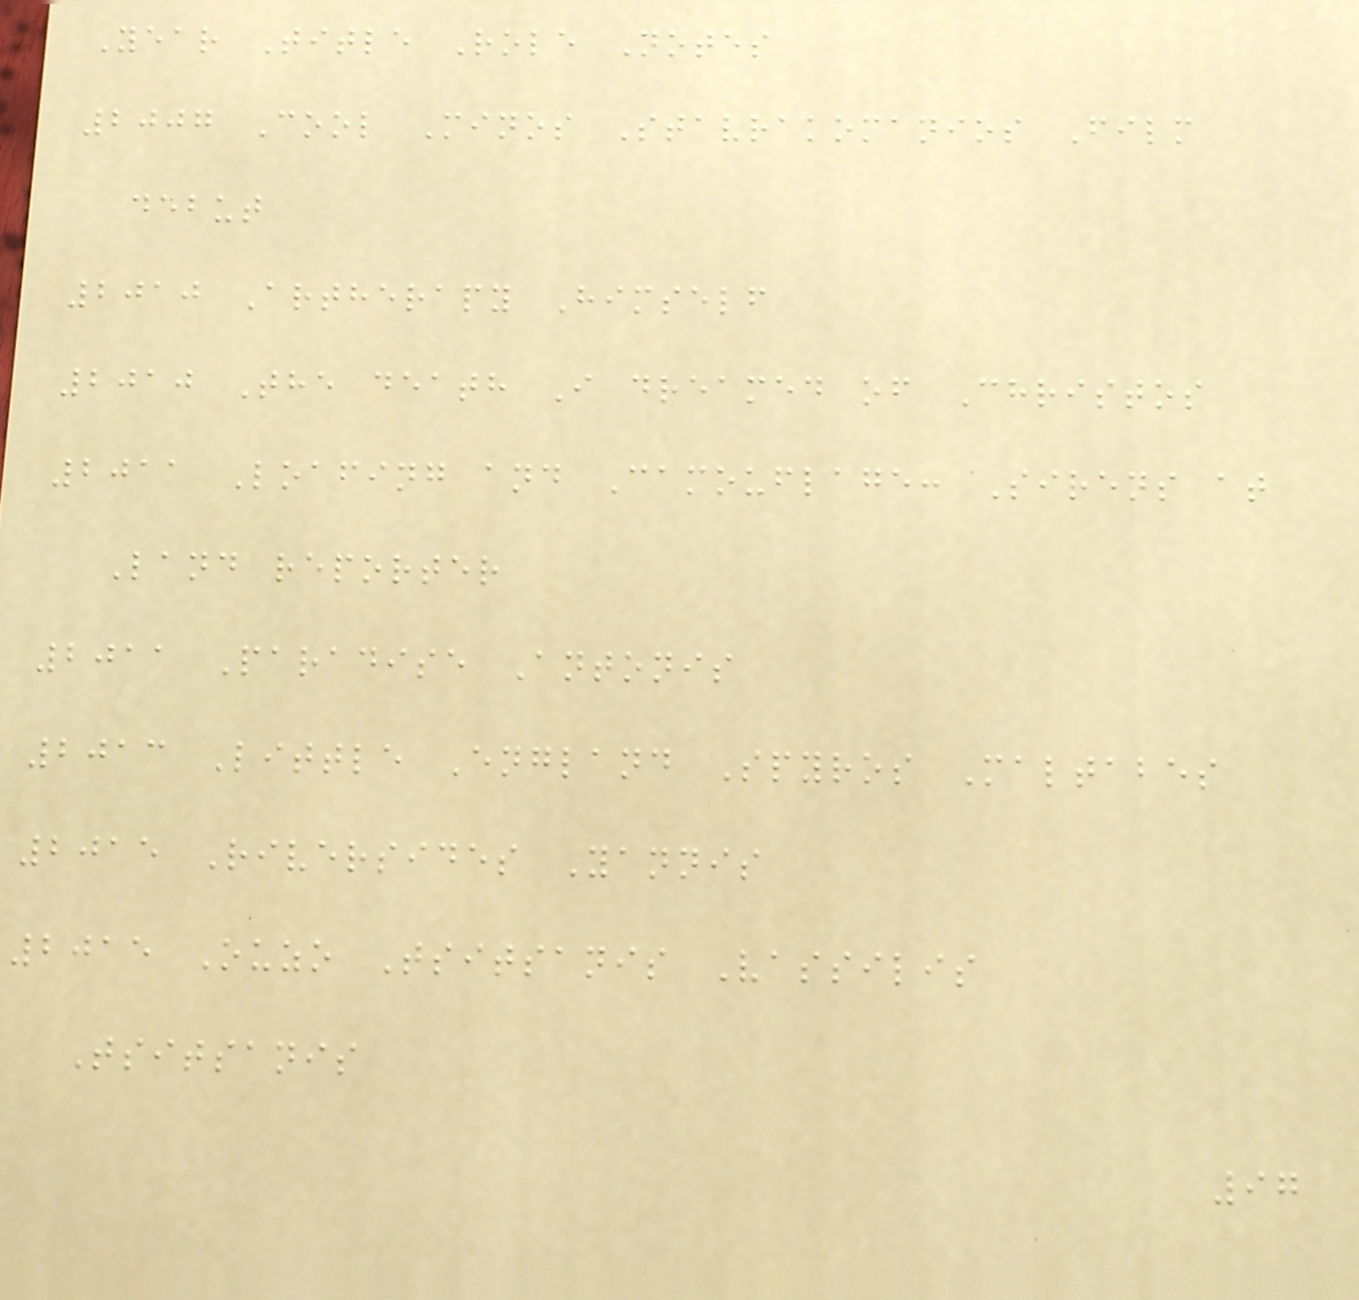Year Title Role Notes
2007 Cool Minos Stavrakomanios Film
debut
2010 Artherapy Himself
2010 The death I dreamed of Christos
2011 Loafing and Camouflage: Sirens at
Land reporter
2011 Paradise Antonis
2013 Little England Spyros Maltabes
2015 Riversides Yannis
2015 Ouzo Tsitsanis Vassilis
Tsitsanis
97
